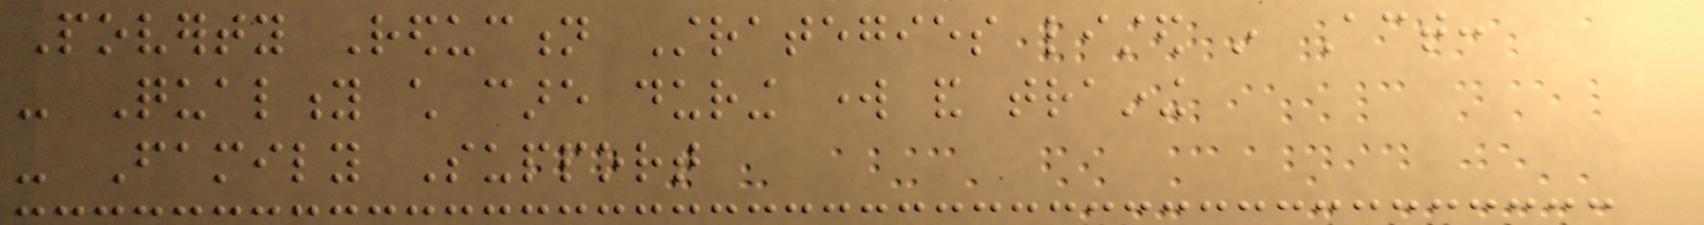Poverty Reduction Strategies listed in Act:
- Quality child care during work and training
- Family Support
